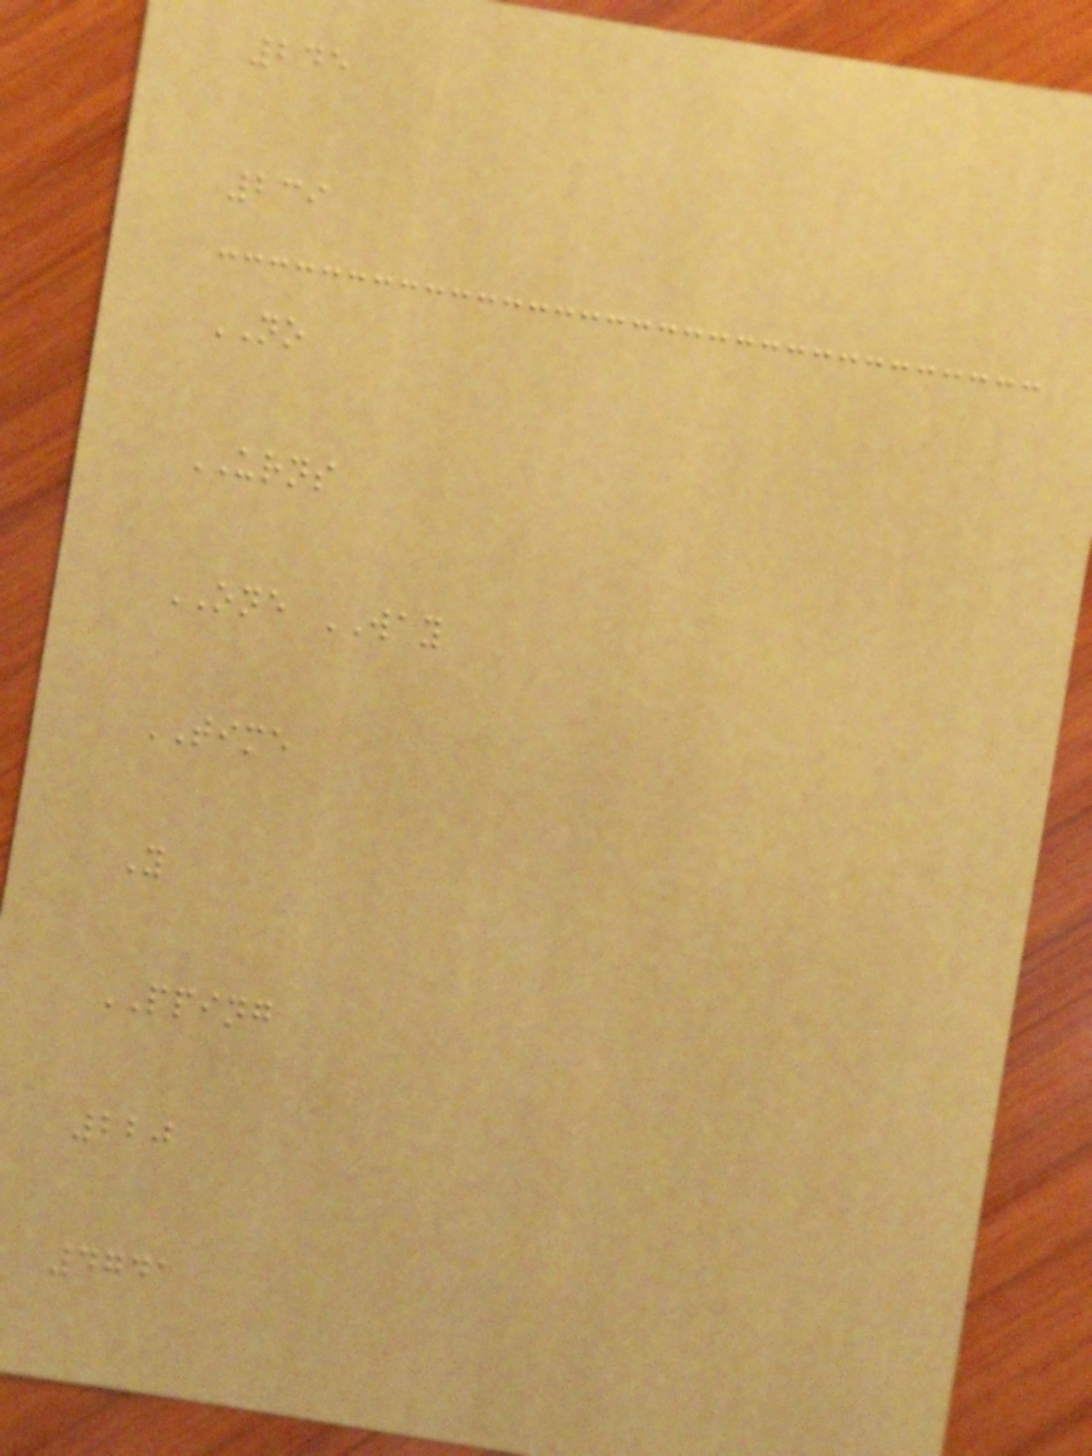245
239
NO
URNS
ONE WAY
TIME
Y
PPING
220
4741
